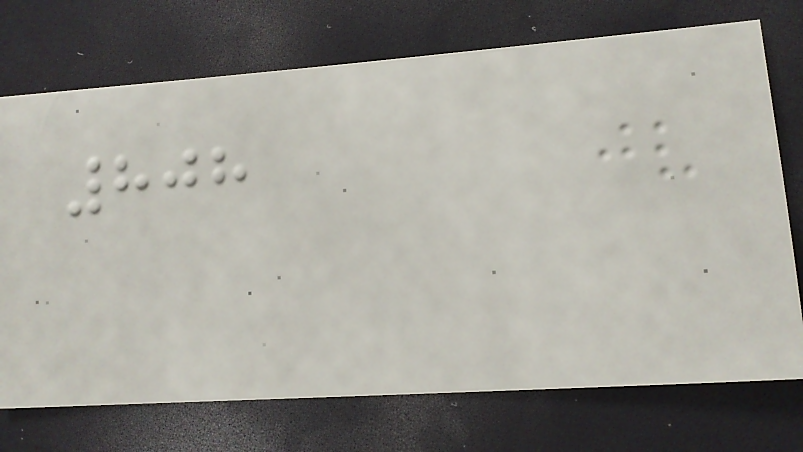808
